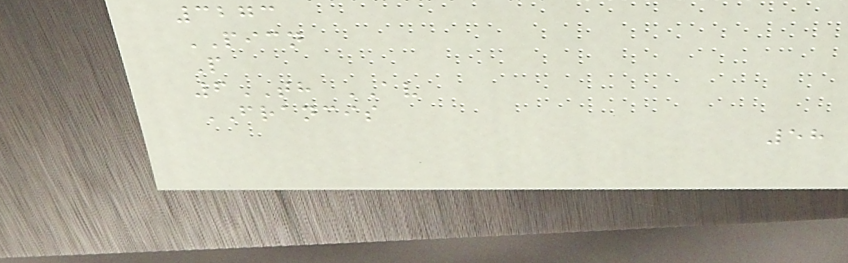3273
PICN
P
6TH AV
FRANCIS
58
